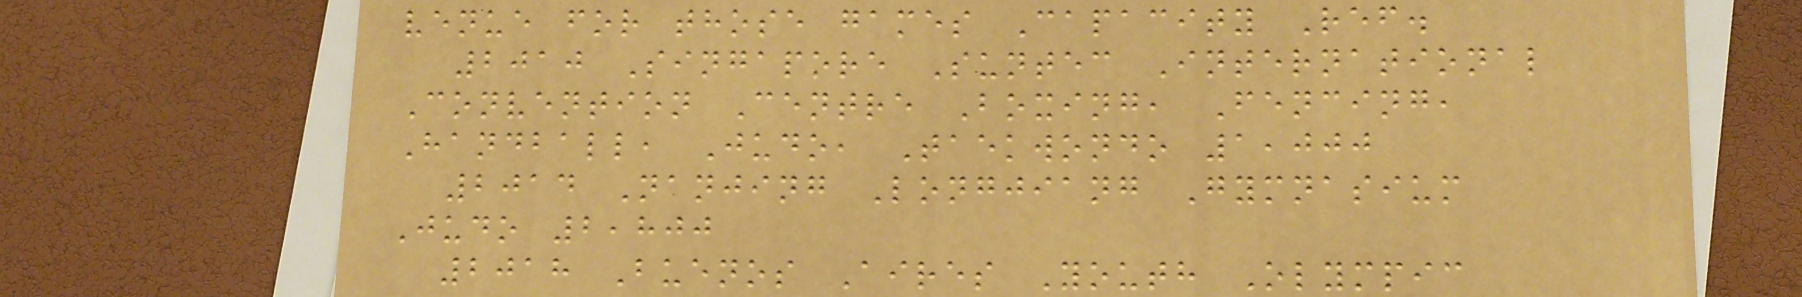venue for those games Capacity Ref.
2010 Singapore Suntec International
Convention Centre Boxing, Fencing,
Handball, Judo, Taekwondo 1,000
2014 Nanjing Longjiang Gymnasium
Judo 2,800
2018 Buenos Aires Youth Olympic
